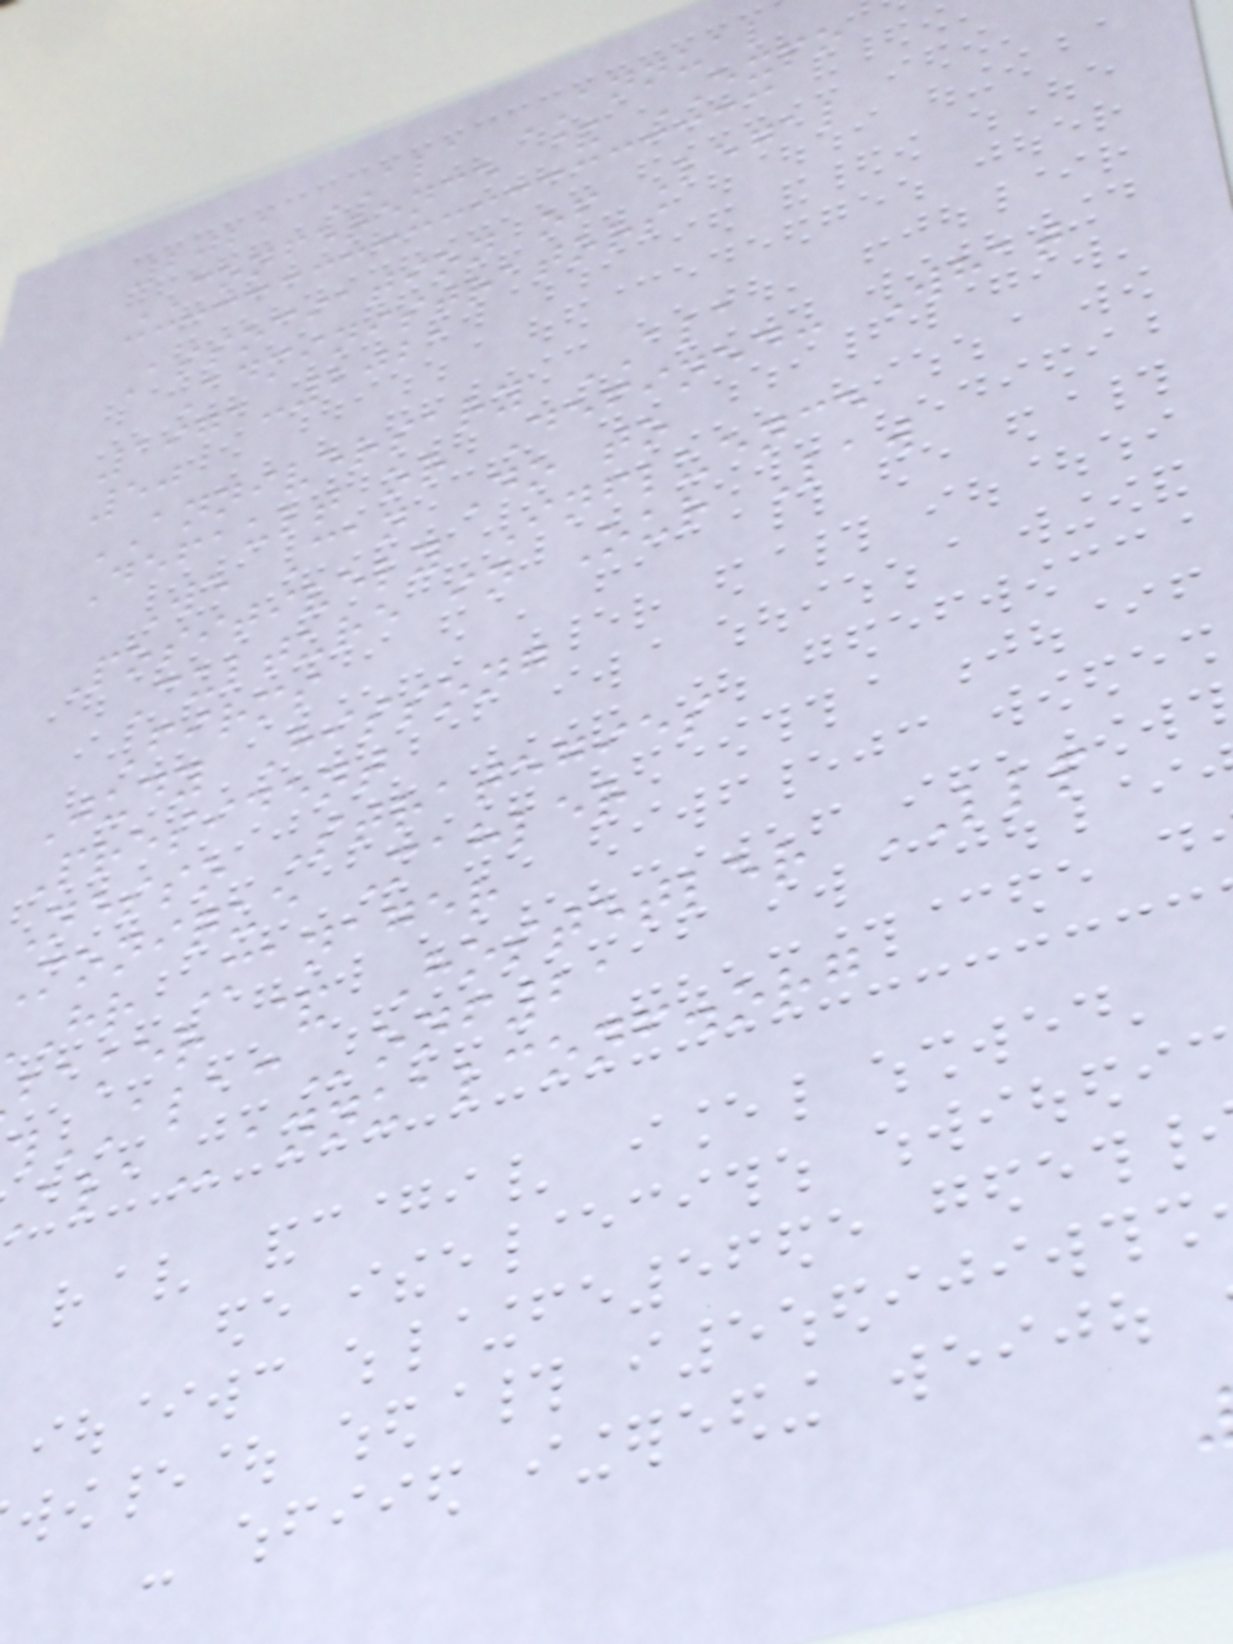2021 ALA ANNUAL
CONFERENCE & EXPO
Association of Legal
Administrators
1971-2021
50
ANNIVERSARY ALA
Default or Defined: What
We Can Do to
Positively Influence
Culture in Our Law
Firms
Judy Hissong
President
Nesso Strategies
monique Mahler
hr Manager
baker & Hostetler LLP
ALAConf21
annualconf.org
